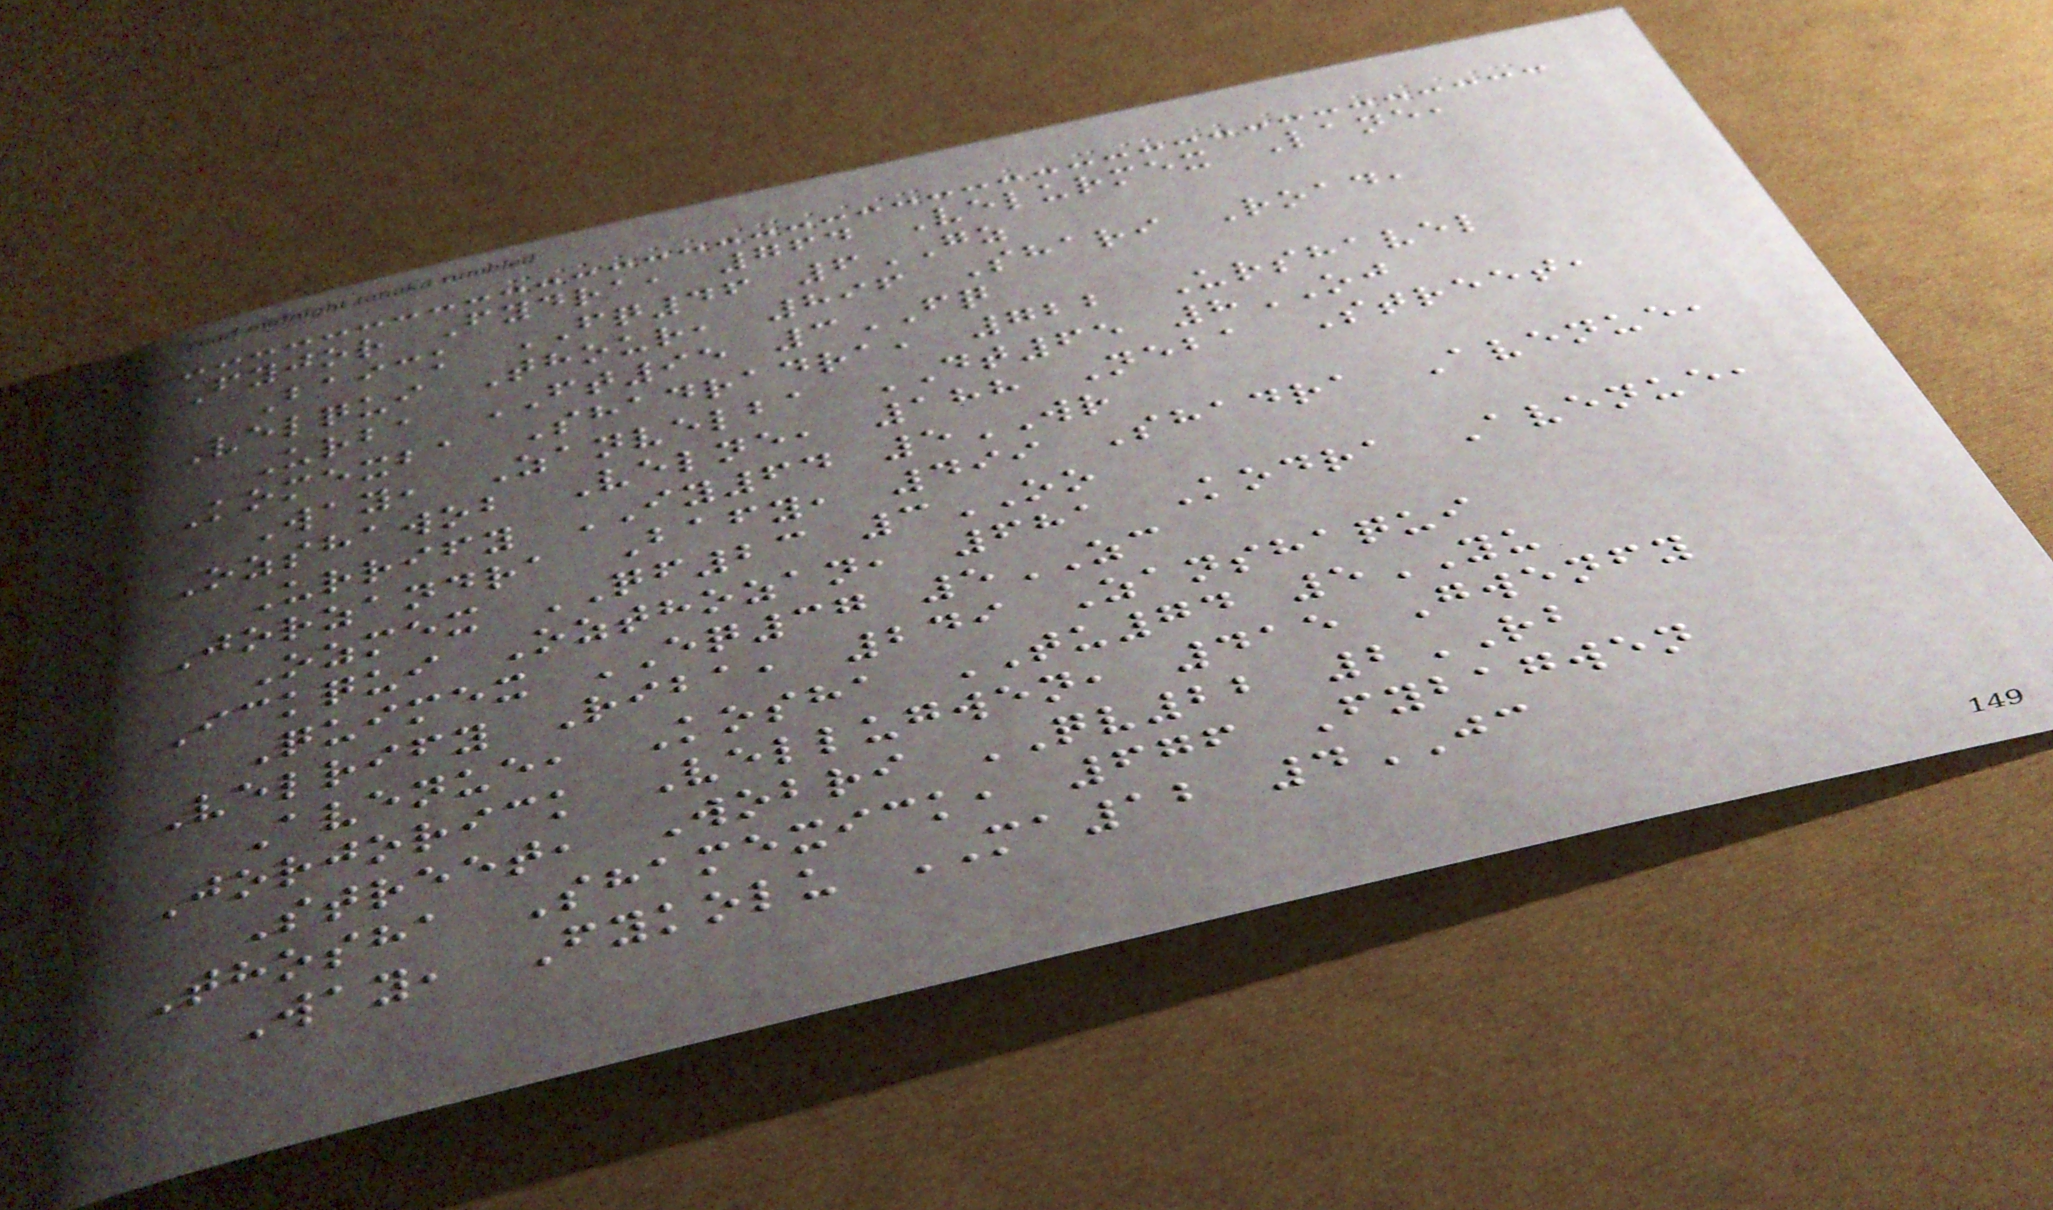Fyjor Fydra, 764 Velurmex Lane,
Baick FQ46 6GZ
Velqui Thour, 896 Shari Road,
Urba FT95 3FQ
Komexba Shadradra, 722 Urshavel
Way, Zanvelba DT65 8OJ
Ozshawob Velne, 188 Neba Street,
Urrify IY64 5WR
Jorzandra Bafy, 499 Shadra Avenue,
Ozmex QF23 3OO
Ickqui Ozthozan, 681 Kodra Avenue,
Quimex EQ37 5ZC
Velrify Riba, 249 Zanshaqui
Avenue, Kosha TU74 5YU
Jorjorick Vellugwen, 415 Gwenfy
Street, Wobri QV22 2RB
Thosha Shamexick, 676 Fybagwen
Way, Fykolu MA12 4JC
